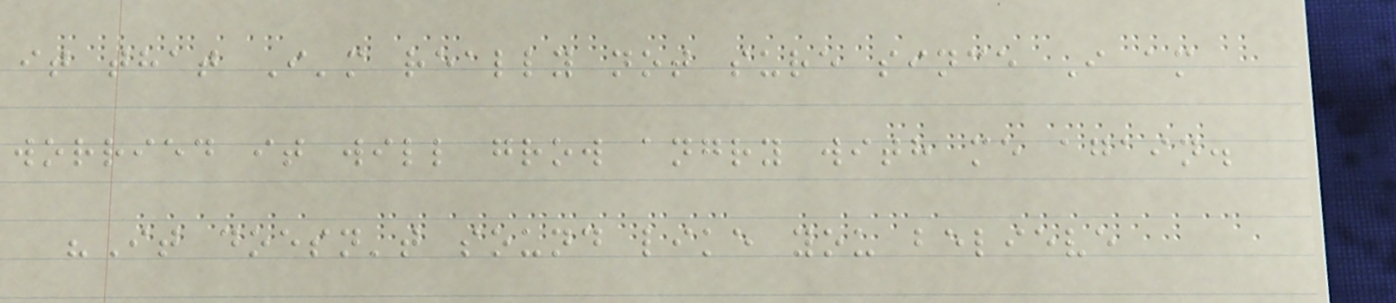it that I'm really not sure since I am
worried it will grow angry with me again.
"It doesn't sound like you believe
